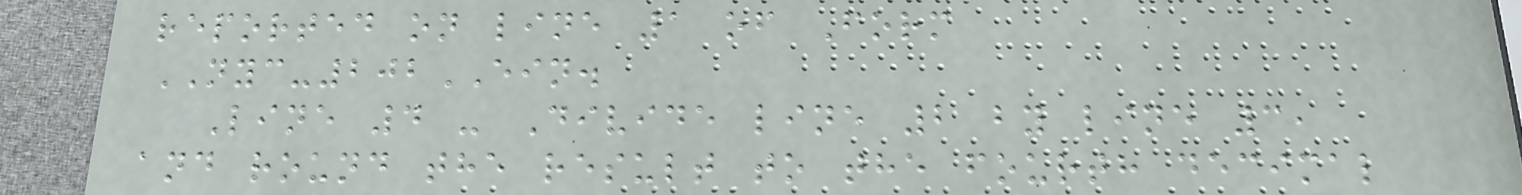reported on line 1 of Form
NYC-202EIN.
Line 4 - Divide line 2 by line 3,
and round the result to the fourth decimal
